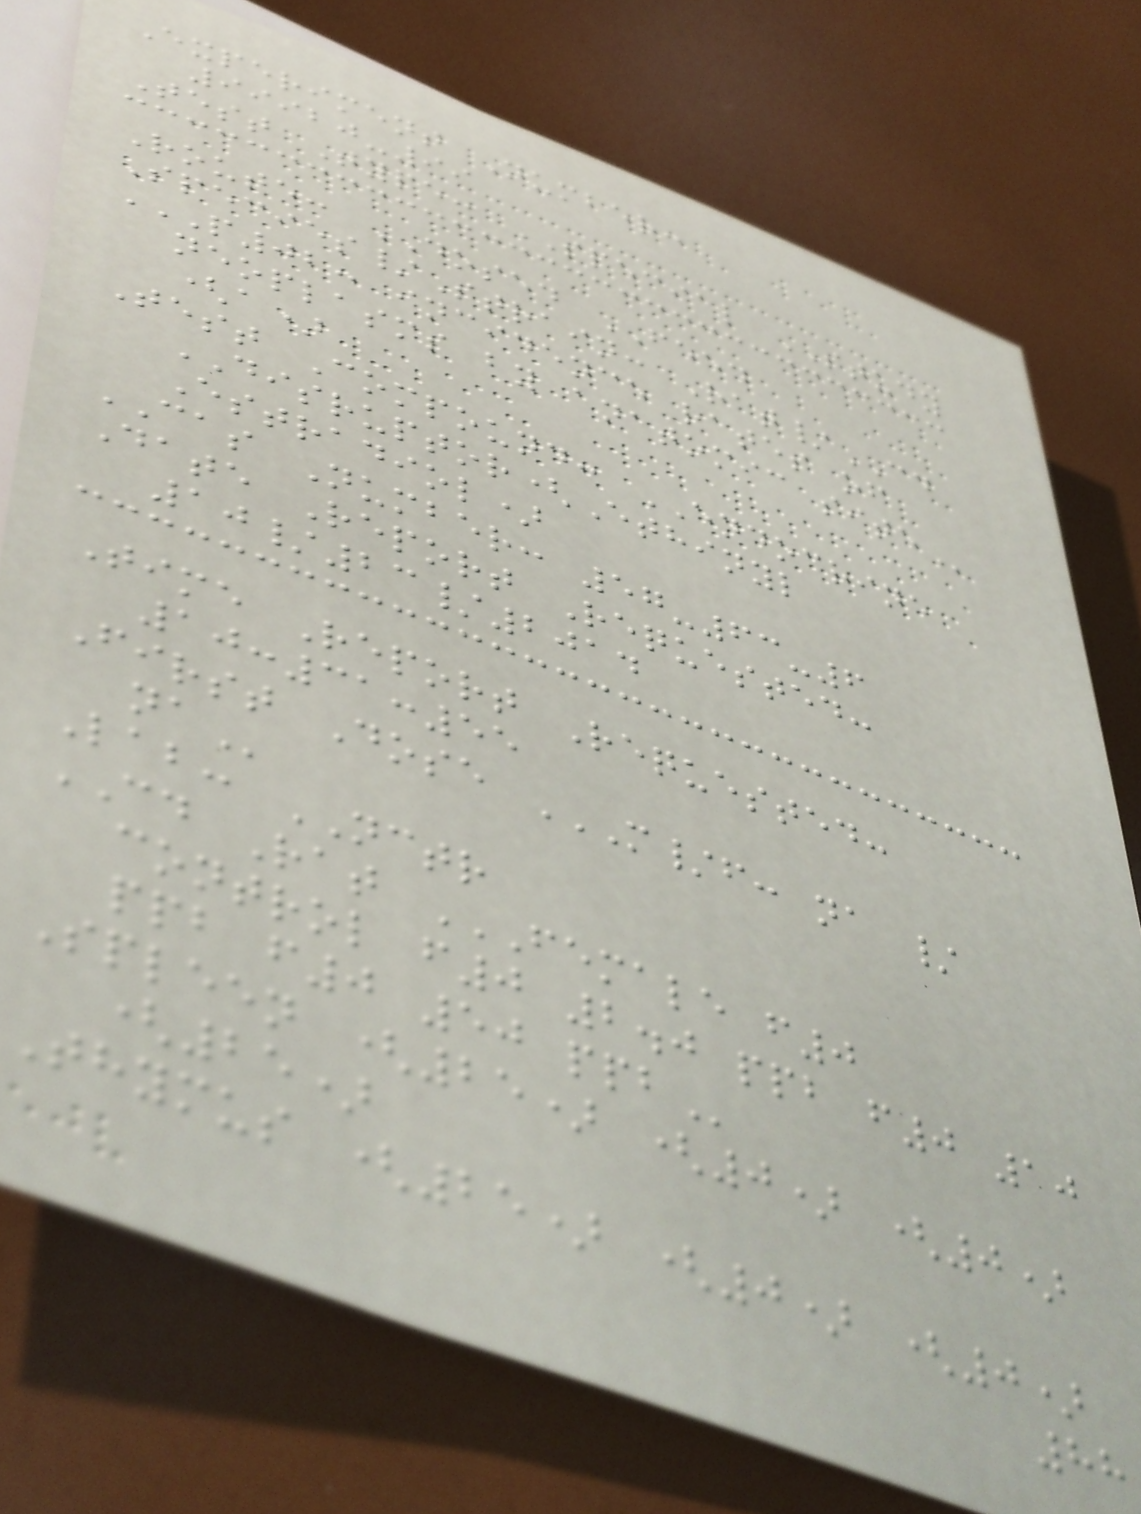Experiment Number:
99920-99
Test Type: SPECIAL STUDY
Route: DOSED FEED
Species/Strain: Rat/CD
P02: INCIDENCE RATES OF
NEOPLASMS BY ANATOMIC SITE
(a)
Test Compound: ENDOCRINE
DISRUPTOR(Ethinyl
Estradiol)
CAS Number: 57-63-6
Date Report Requested:
10/23/2014
Time Report Requested:
10:31:55
First Dose M/F: NA /
NA
Lab: NCTR
CD Rat FEMALE F0
CONTROL F0 2.0 PPB F0 10
PPB F0 50 PPB
Spleen (25) (0) (0)
(25)
Thymus (25) (0) (0)
88
